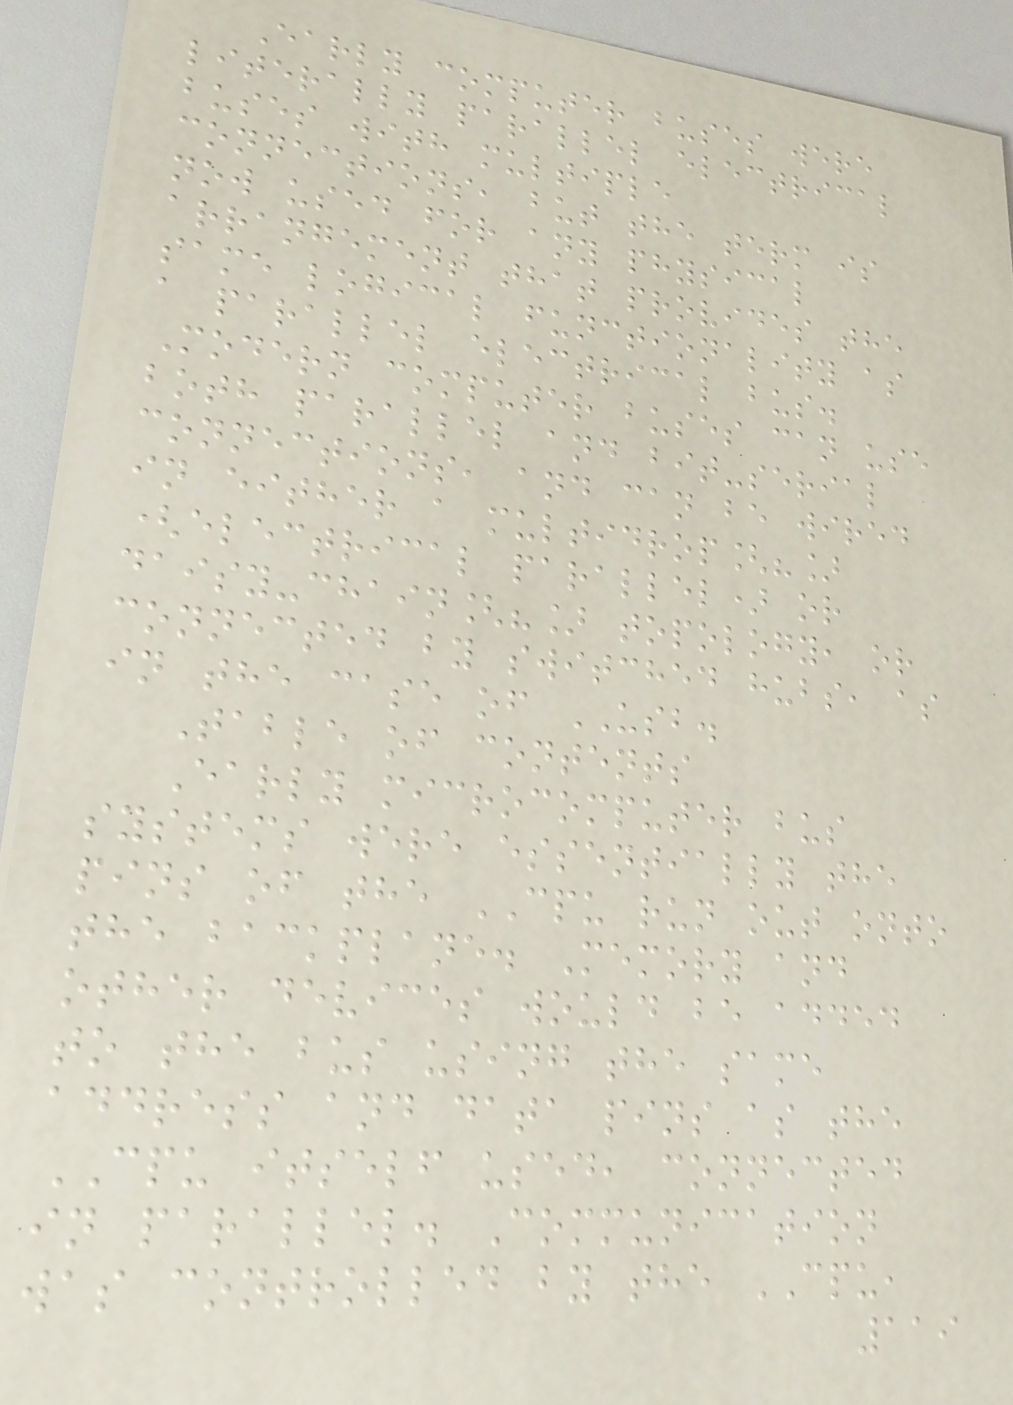Early computer buses were
literally parallel electrical
buses with multiple
connections, but the term is
now used for any physical
arrangement that provides the
same logical functionality as
a parallel electrical bus.
Modern computer buses can use
both parallel and bit-serial
connections, and can be wired
in either a multidrop[?]
(electrical parallel) or
daisy-chain[?] topology, or
connected by switched hubs, as
in the case of USB.
Table of contents
Early microcomputer bus
systems were essentially the
pins of the CPU run out onto
the backplane. Memory and
other devices would be added
to the bus using the same
address and data pins as the
CPU itself used, connected
in parallel. Communication
was controlled by the CPU,
119
